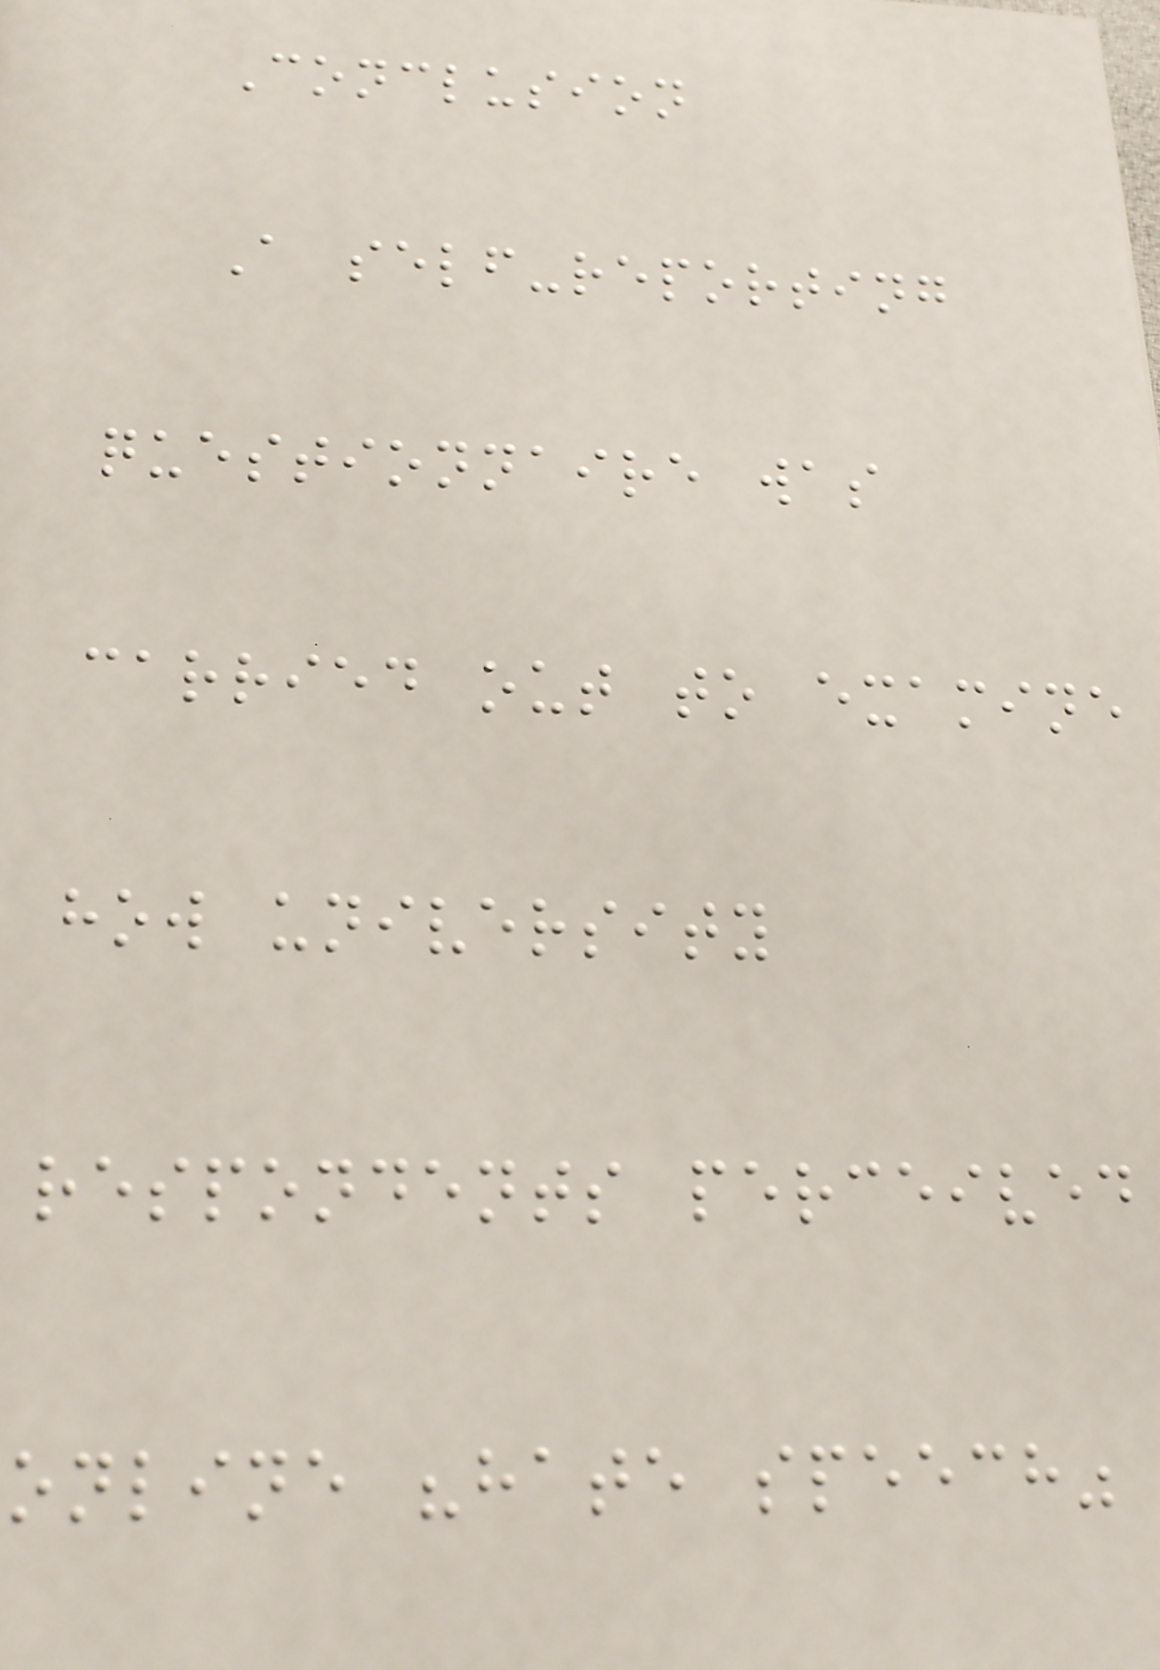Conclusion
A self-reporting
questionnaire was
carried out to examine
how university
respondents perceived
online "hate speech"
